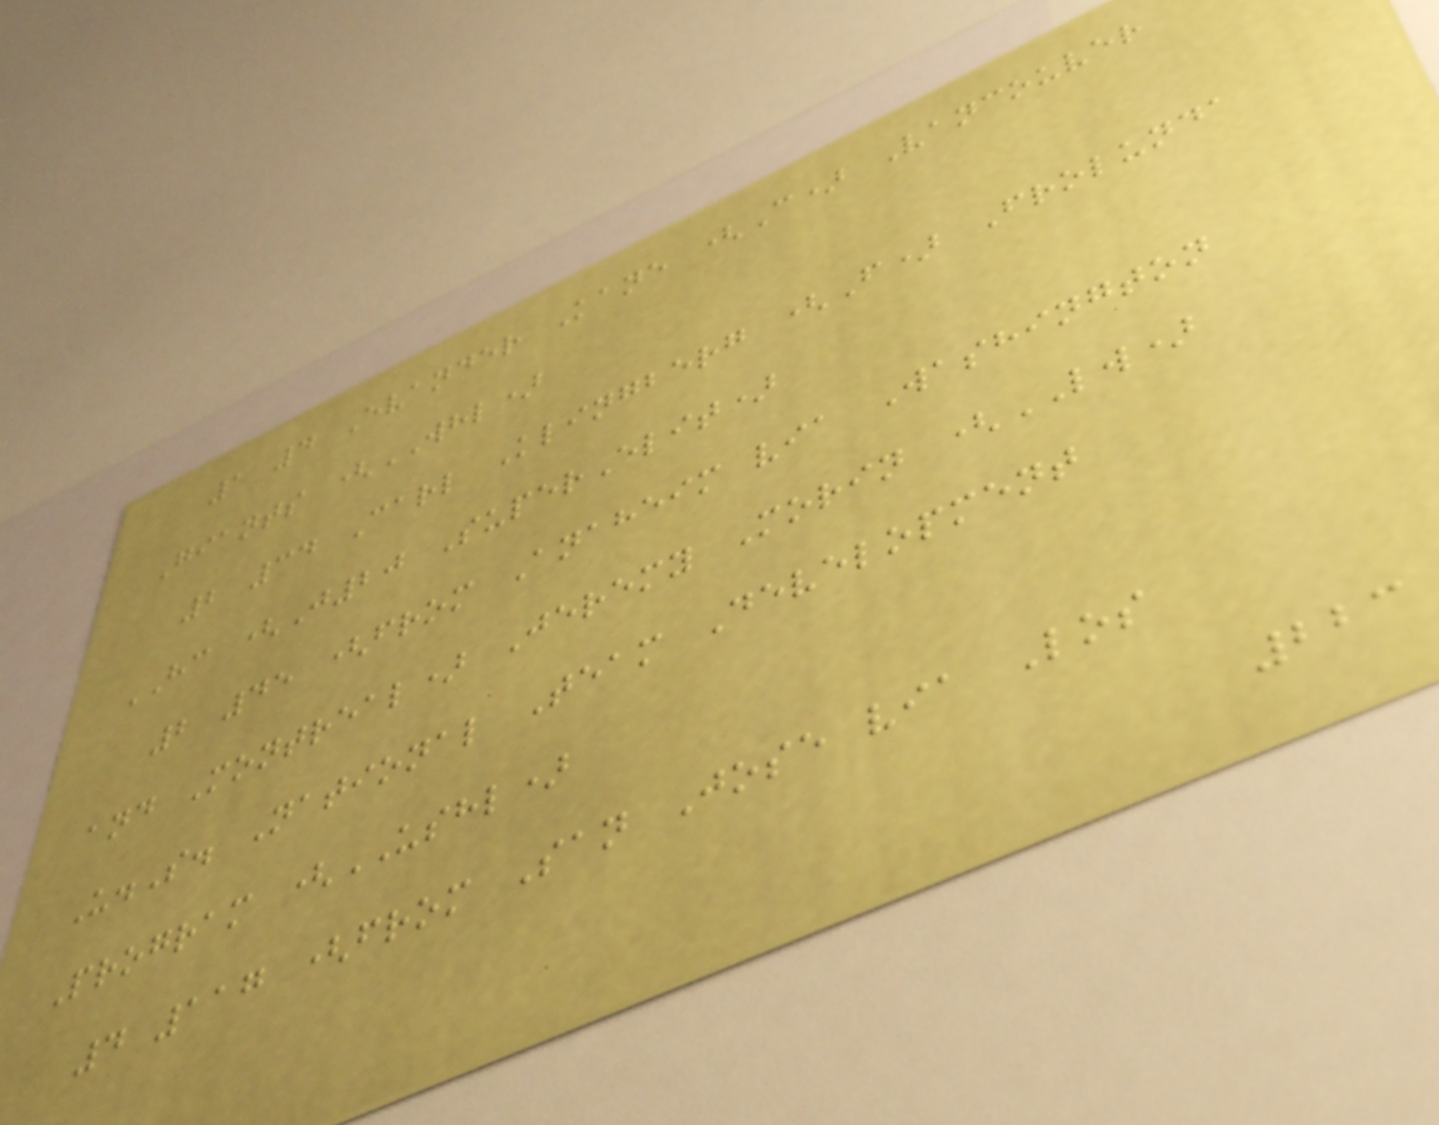1 4 Evander Kane (C) Vancouver
Giants (WHL)
2 34 Carl Klingberg (F) Frolunda
HC (J20 SuperElit)
2 45 (from Anaheim via Washington
and Montreal) Jeremy Morin (LW)
U.S. National Team Development
Program (USHL)
4 117 (from San Jose via Los
223
